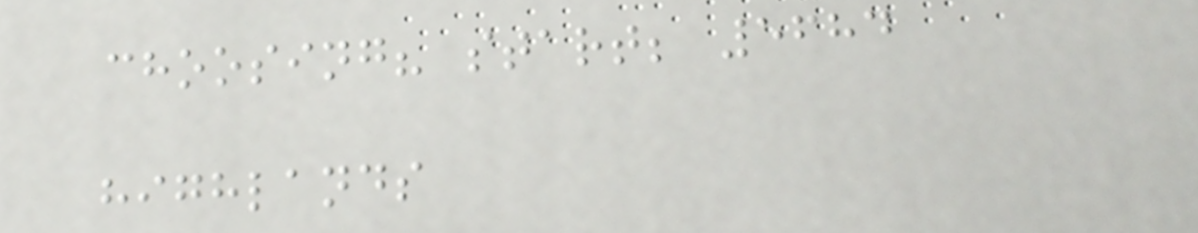choosing? start; 5684
highlands
